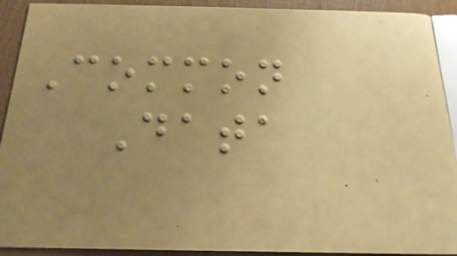Common
Data
